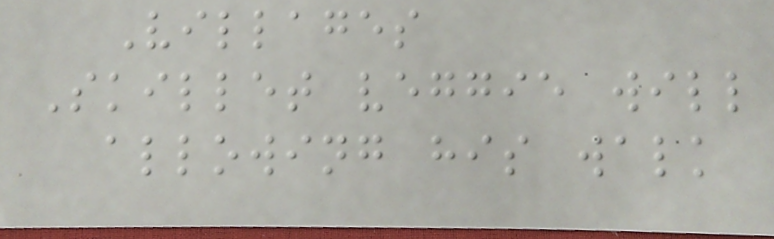Villages
Skillet veggie will
allowing his walk
